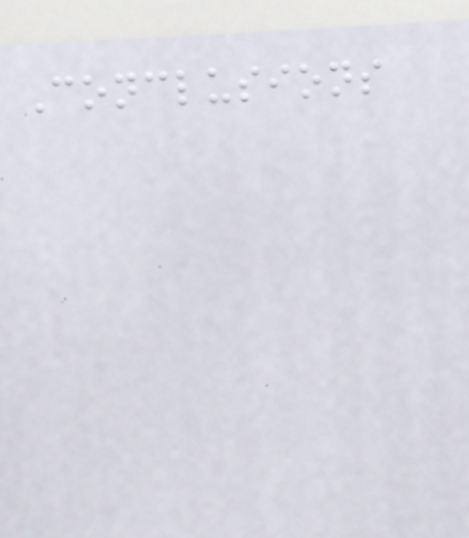Conclusions
